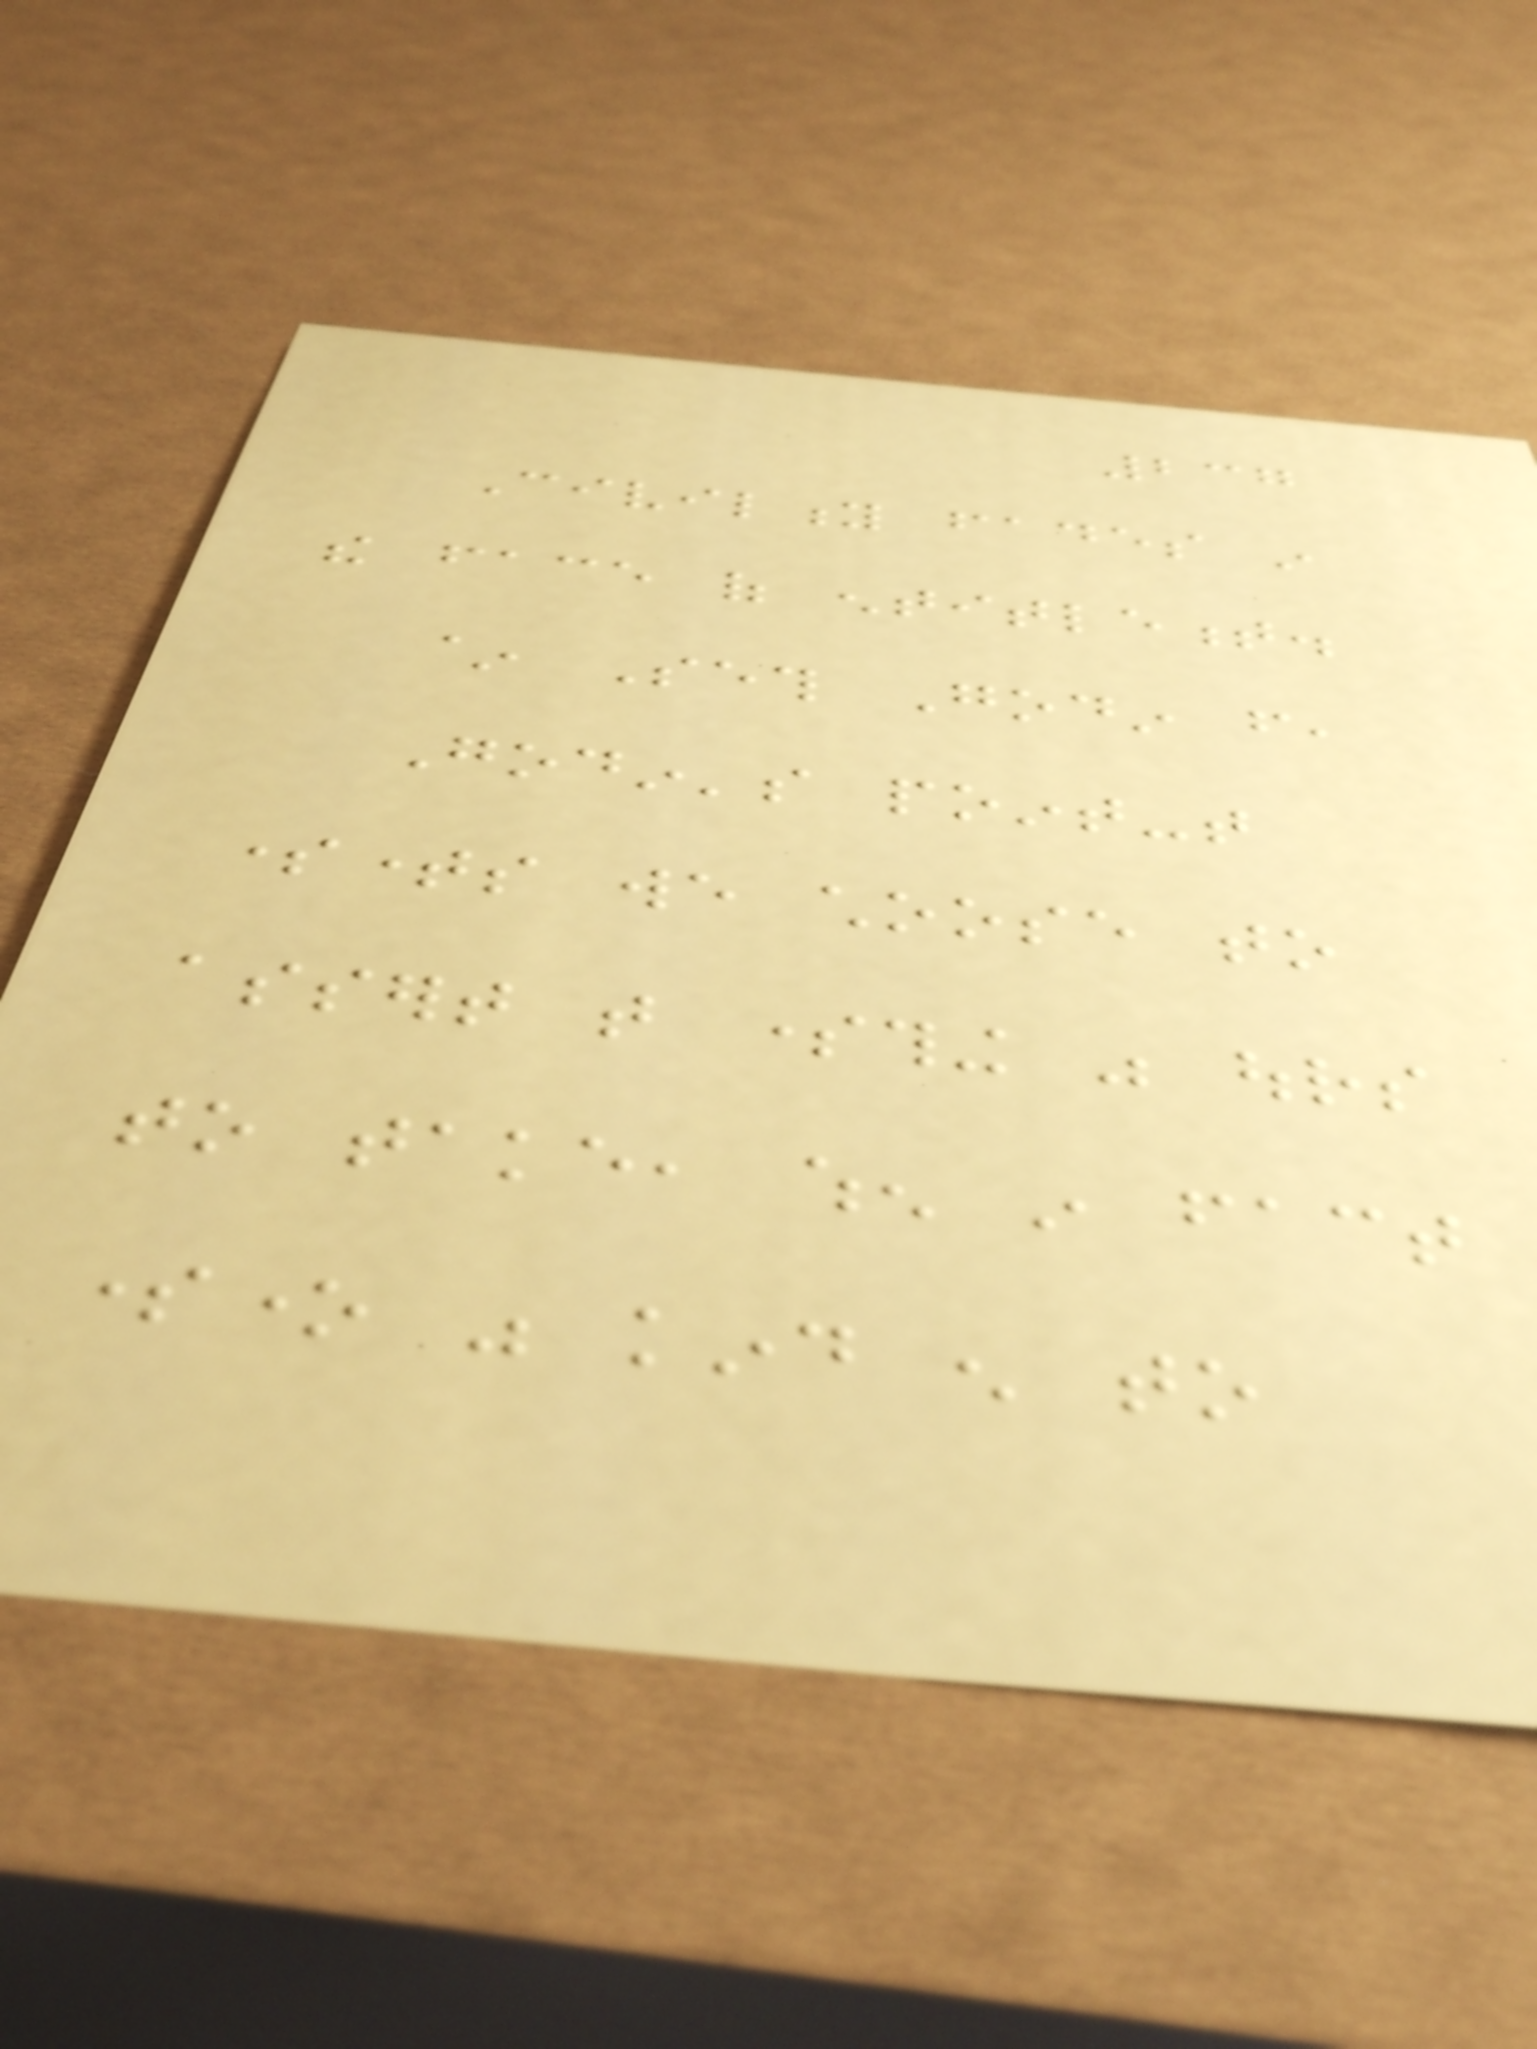237
Civility fades in
the face of entitlement.
~ Seth Godin from,
Godin's point-that
sometimes we choose to
assert that something was ours
to take, when in fact
someone was kind enough to
